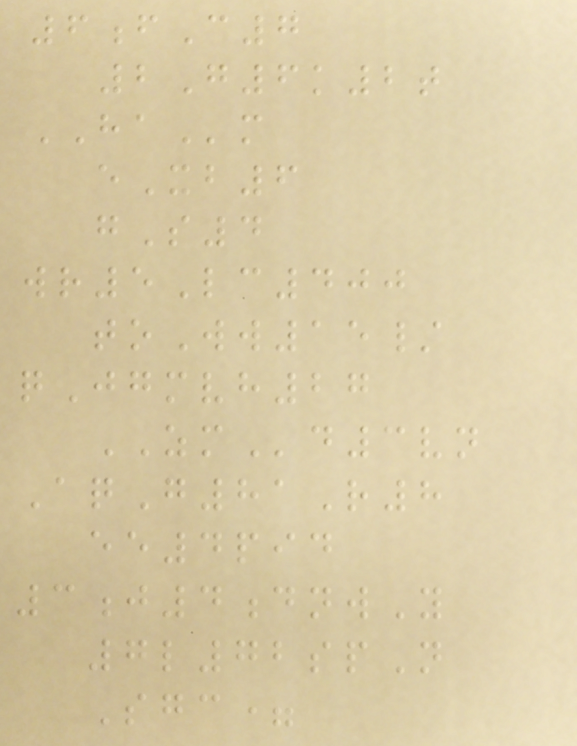6fC7
2G6k2t
HAm
eXb6
gS4
wr5Lc400
toWw15/
qJgmvh27
ZMd3vn
AqG81R8
ee4pid
3j4dnwY
7l72spN
Sgc=
